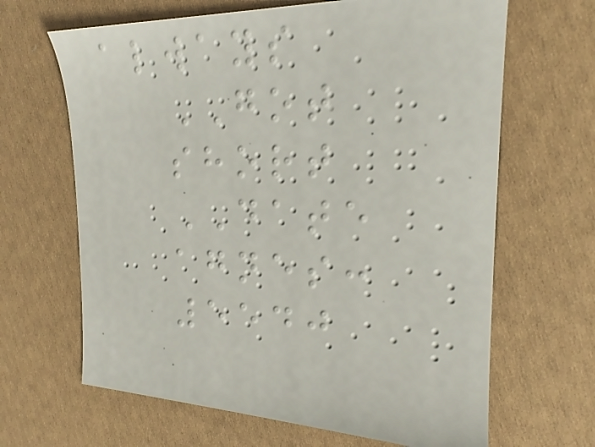always
GOT
short
DATE
agnes:
5540
